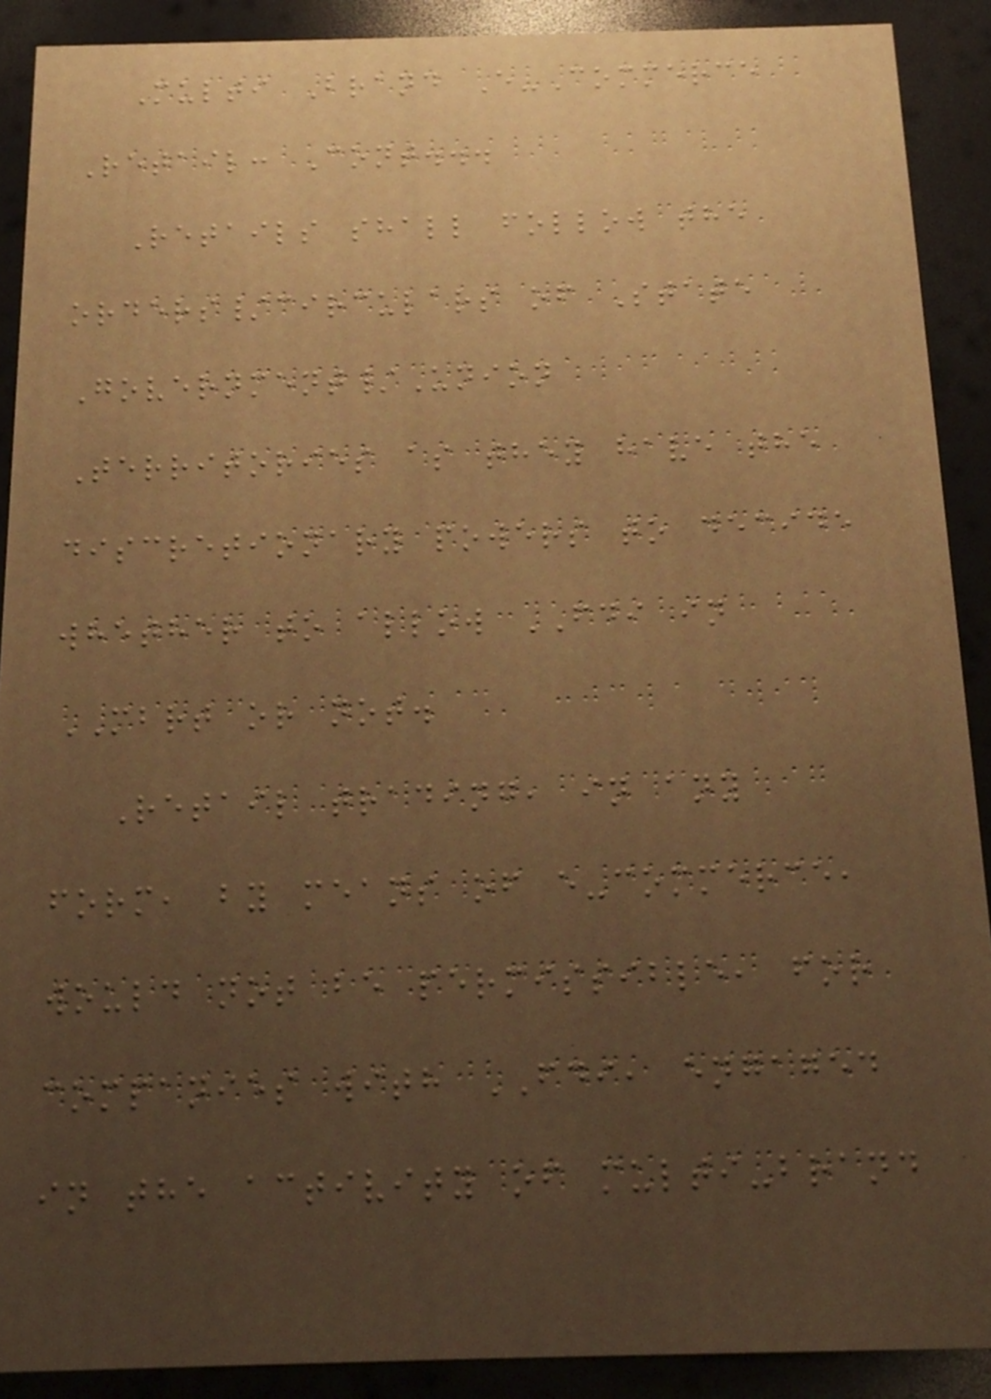Multi Brand E-Commerce
Retail: Cont...
Retails shall follow the
orders/circulars of State
Government/Union
Territories as they have the
discretionary powers to decide
whether to allow FDI in
MBRT or not.
Retail trading, in any
form, by means of e-commerce,
would not be permissible, for
companies with FDI, engaged
in the activity of multi-brand
